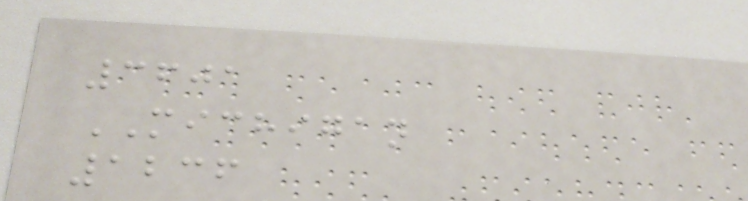3601
MICHIGAN
1236
